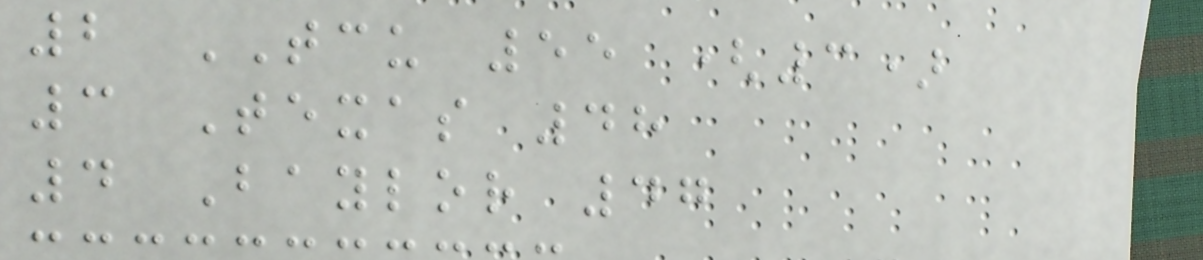2 TCU 55 (3)
3 Texas 48
4 Baylor 47
